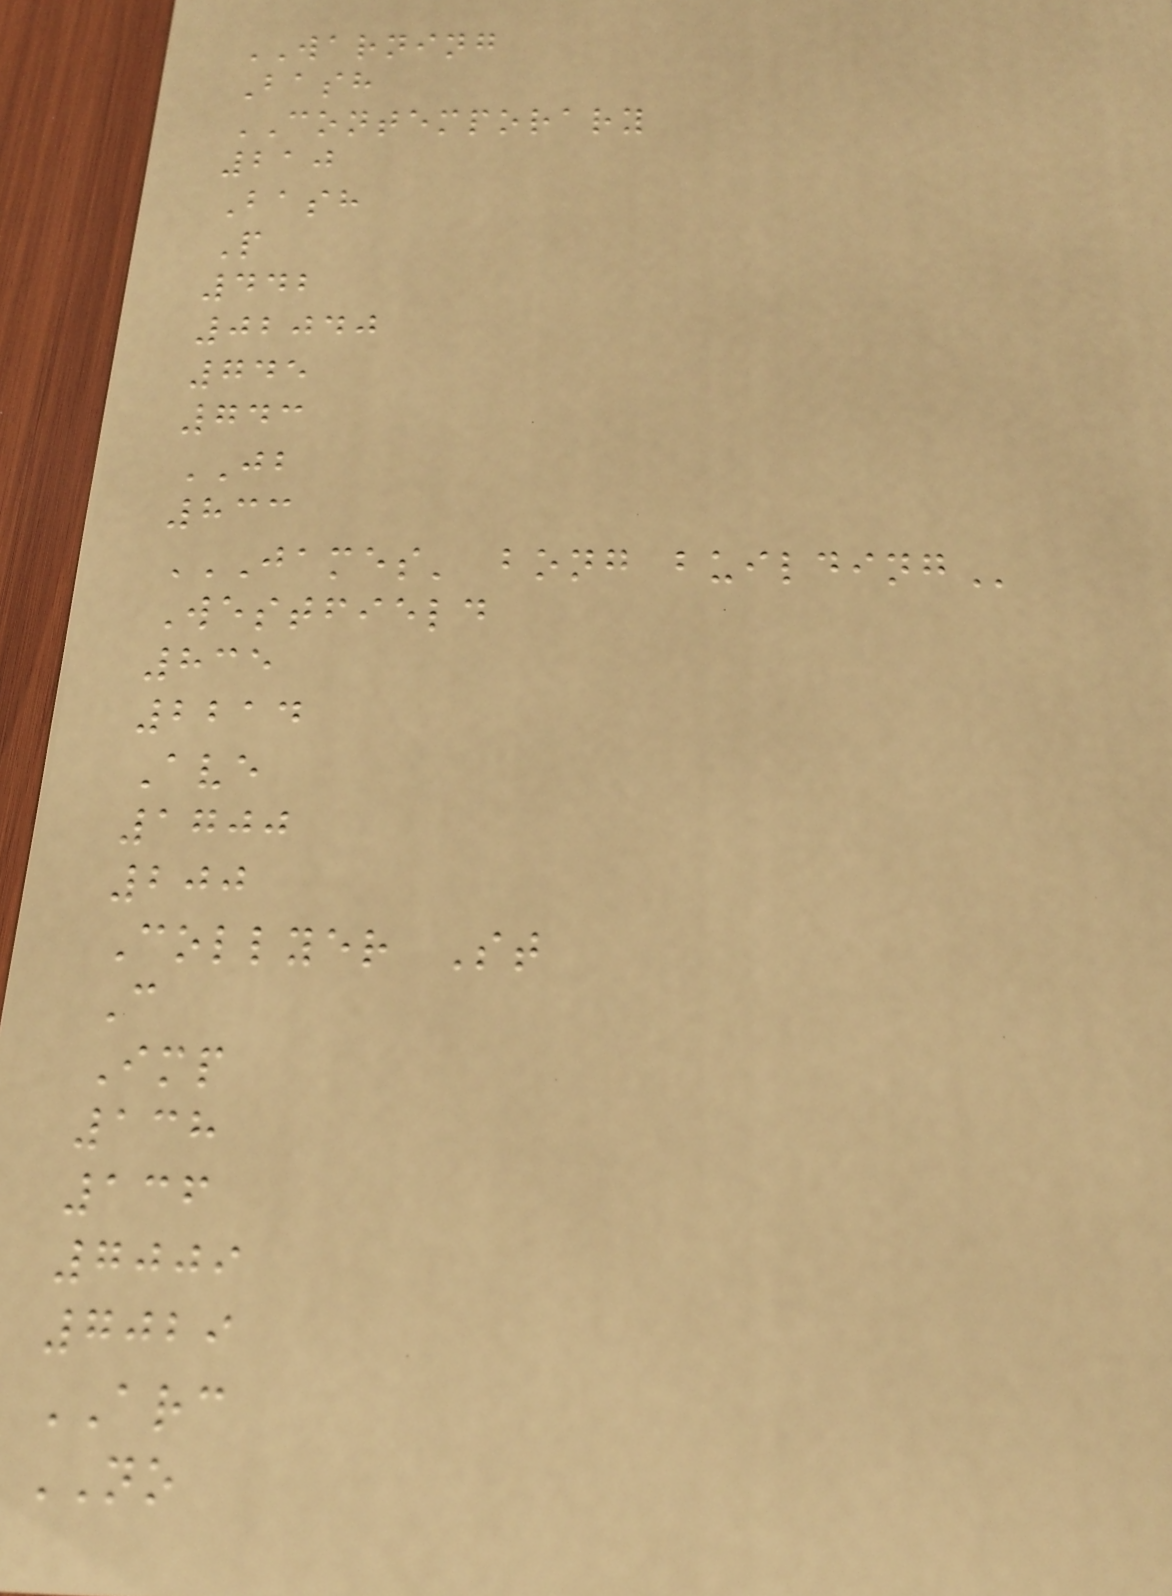WARNING
Bash
CONTEMPORARY
210
Bash
P
442
02040
745
743
JB
833
JAMES' BONG BUILDING
Westfield
835
2214
Ave
1700
200
Collyer St
C
Imp
138
136
7009
7029
ARC
NO
